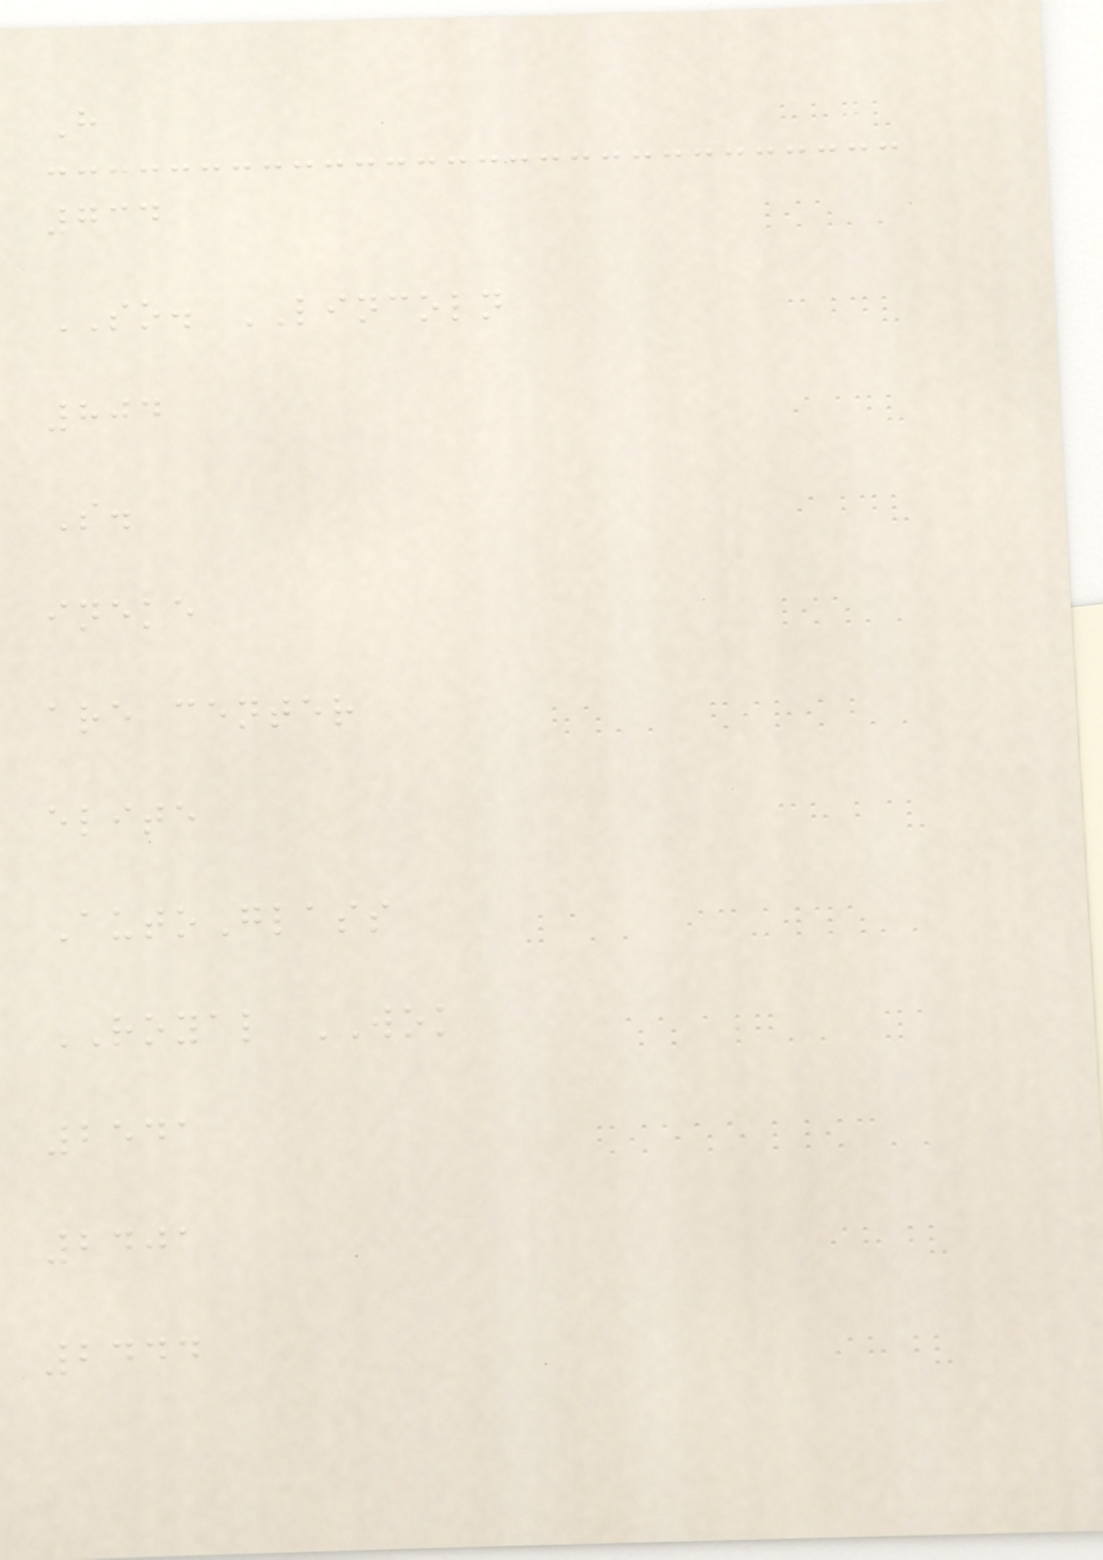H
734
SO. LINCOLN
804
S.
ineke
are center
elite
AutoGlass
ROYAL WOK
2541
2401
2444
